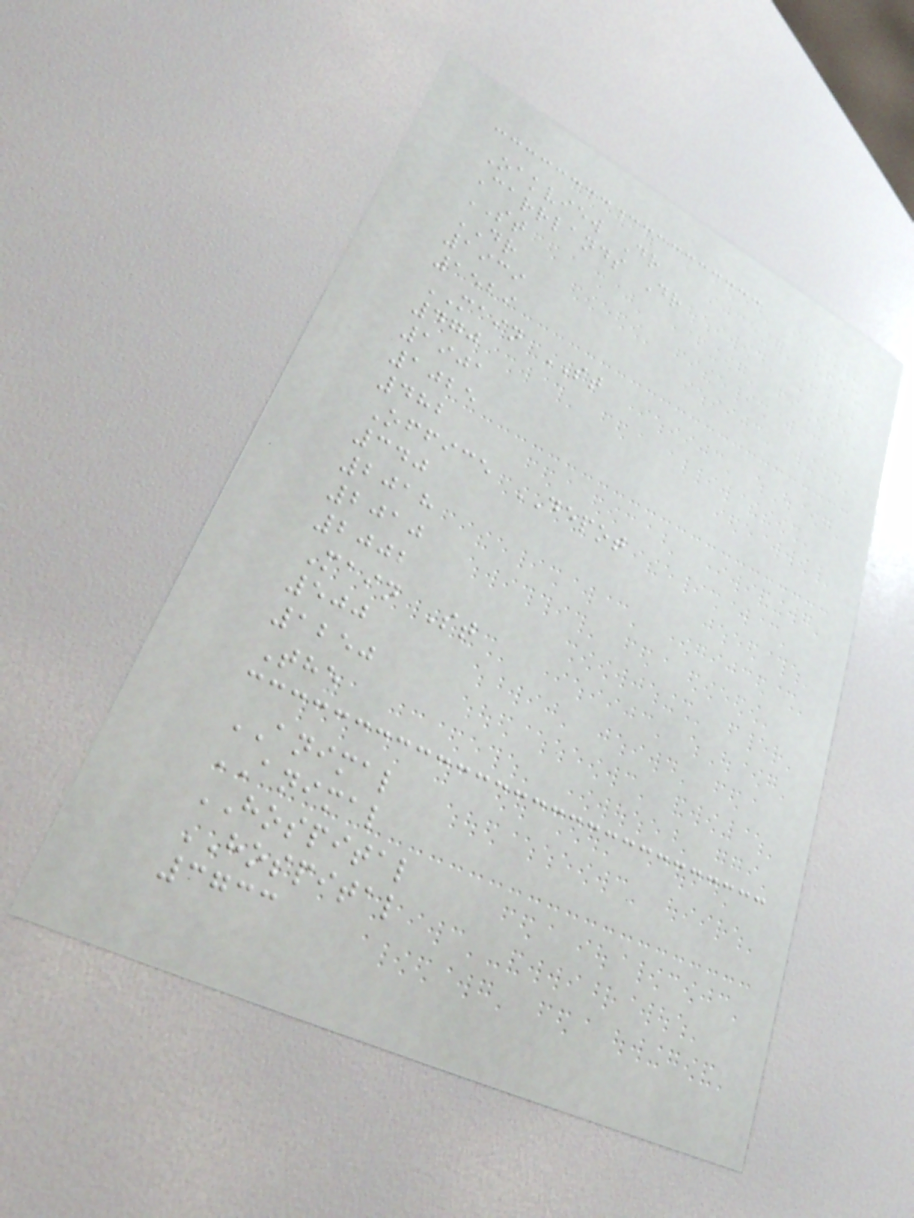Oakview Dr
Carrlands Dr
ST
DR
1939
1529
MAIN ST
470
1901
1025
482
Office DEPOT
340
2018
2010
2002
Main St
500
1250
The
ANIMAL
ANIMAL
HOSPITAL
HOSPITAL
3733
